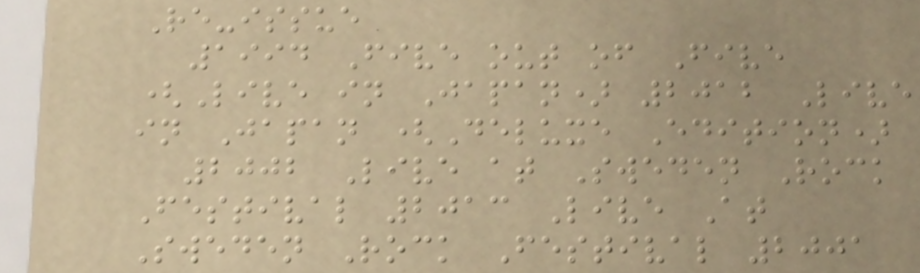Re-issue
1994 Five out of Five
(Live in Japan) 2012 Live
in Japan (Deluxe Edition)
2002 Live at Sweden Rock
Festival 2013 Live At
Sweden Rock Festival 2001
